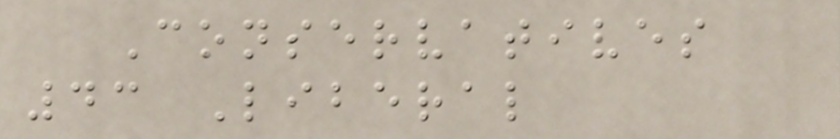Conservatives
43 Liberal
